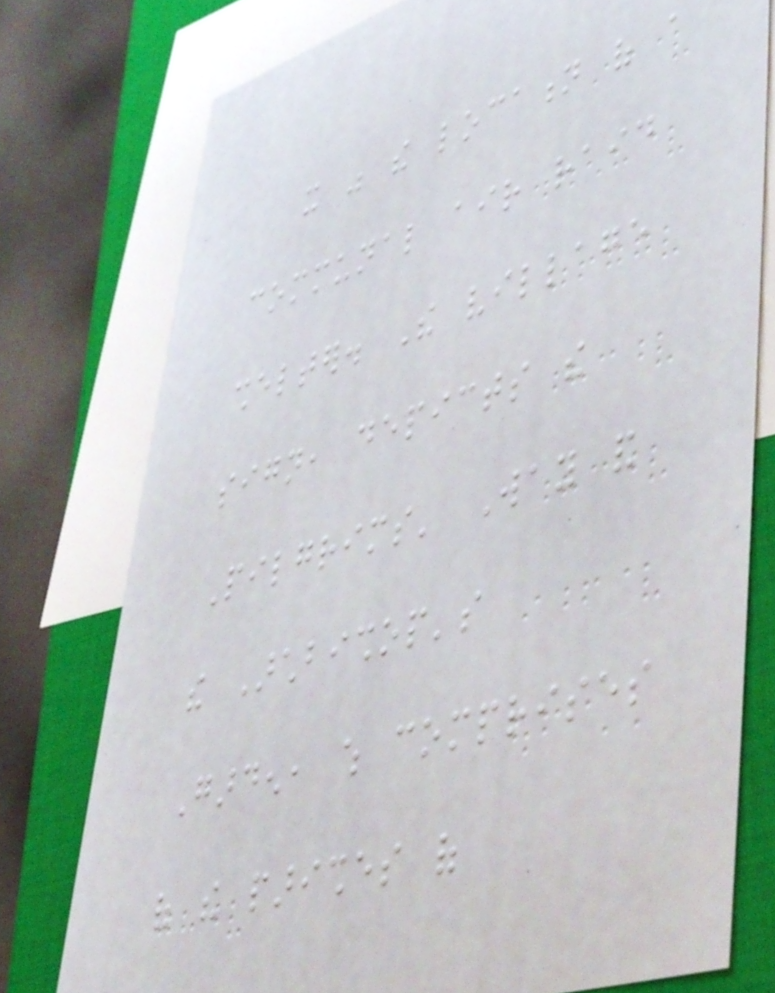it was the location of a
communal air raid
shelter. The village
sign, depicts the
Pilgrims' Way and
the Archbishop's
Garden, which comprises
of the parishes of
